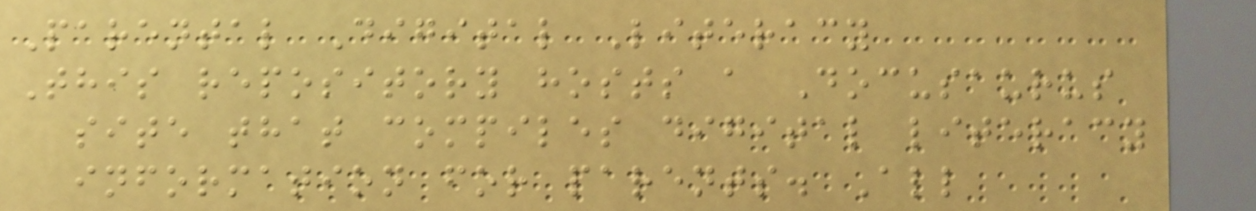Parental Digital Literacy
This repository hosts a Docusaurus
site that compiles digital literacy
information for parents. All
